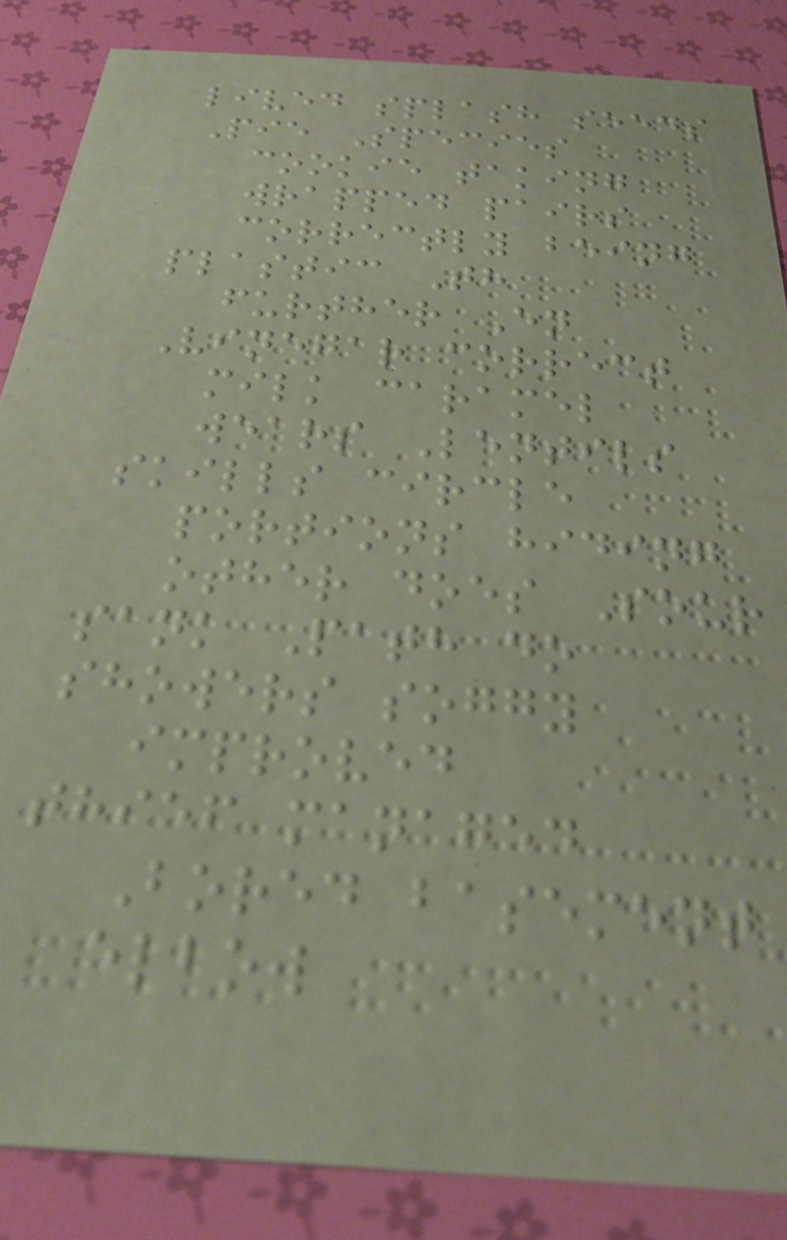lived splash seeds
Pie Species
cookie taking
wrapped pairs
correctly being
plastic Th
further En
Vinegar correct
milk caramel
wears Lentils
skills circle
portions hiding
other does Sour
sank Path do
showers soggy
improved
thief managed
Bored basement
elbow
